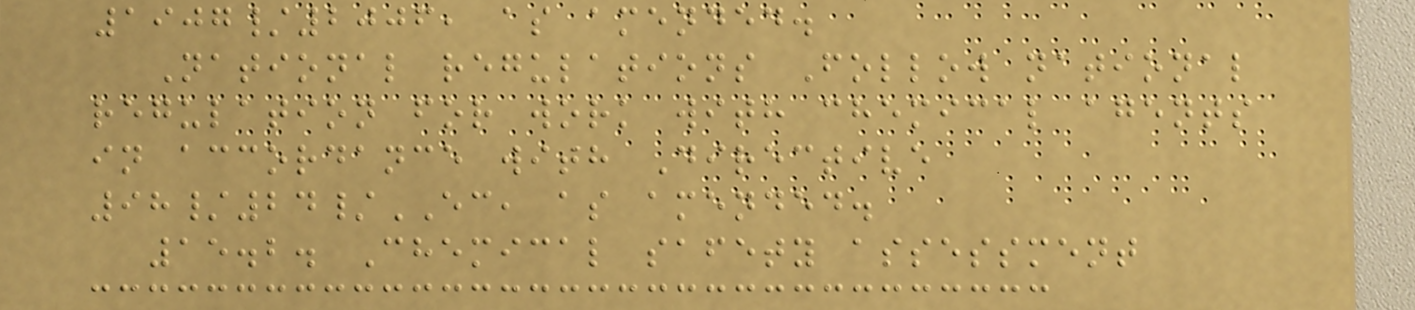1907/2006, as amended.
National regulations Follow national
regulation for work with chemical agents
in accordance with Directive
98/24/EC, as amended.
15.2. Chemical safety assessment
